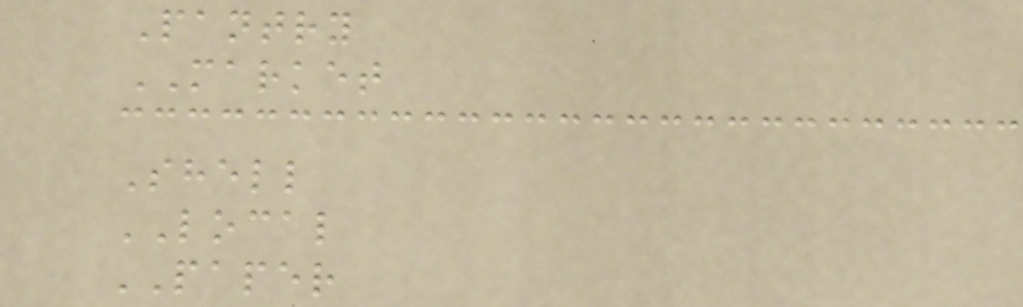Pantry
MARKET
Shell
LOCAL
PAPER
